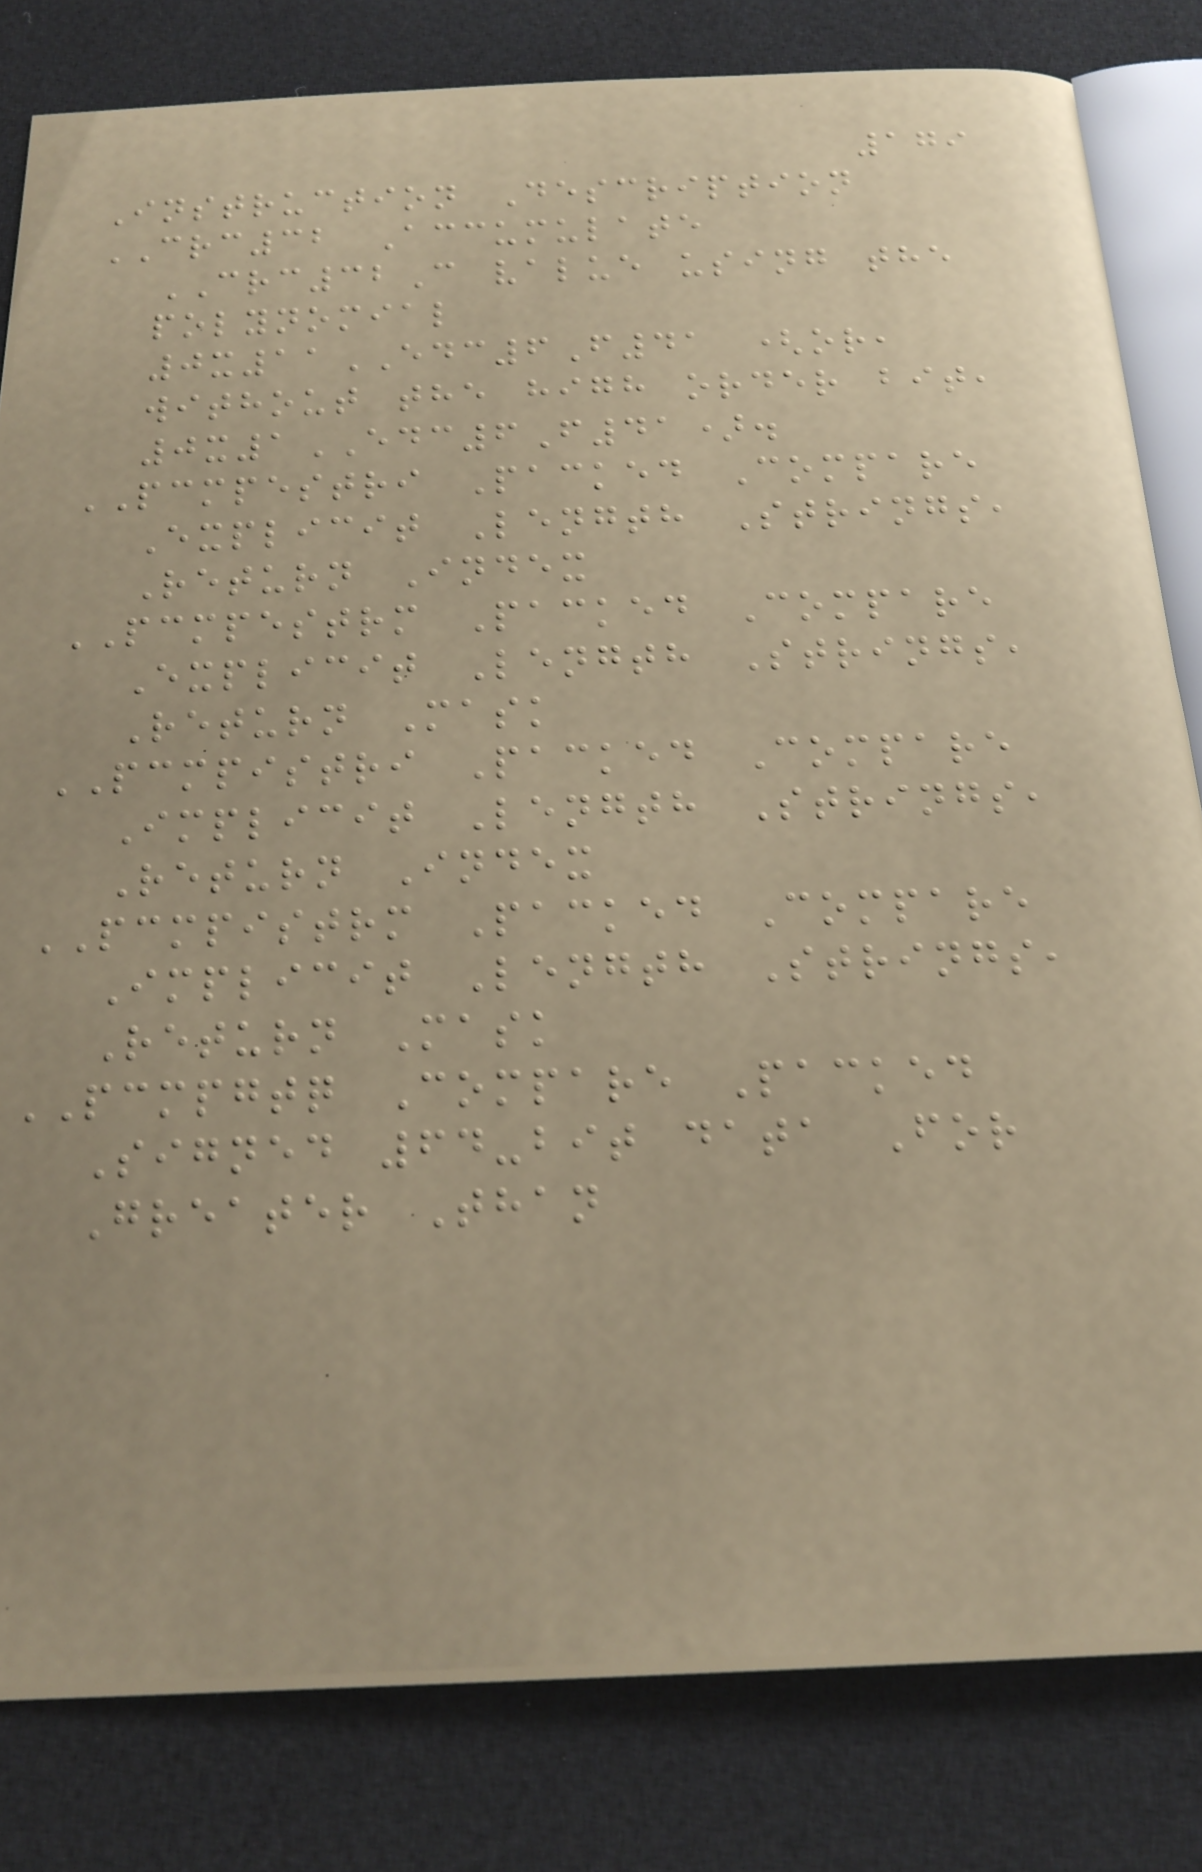179
Instruction Description
CRC32 Accumulate
CRC32C value using the
polynomial
0x11EDC6F41 (or,
without the high order bit,
0x1EDC6F41).
PCMPESTRI Packed Compare
Explicit Length Strings,
Return Index
PCMPESTRM Packed Compare
Explicit Length Strings,
Return Mask
PCMPISTRI Packed Compare
Implicit Length Strings,
Return Index
PCMPISTRM Packed Compare
Implicit Length Strings,
Return Mask
PCMPGTQ Compare Packed
Signed 64-bit data For
Greater Than
